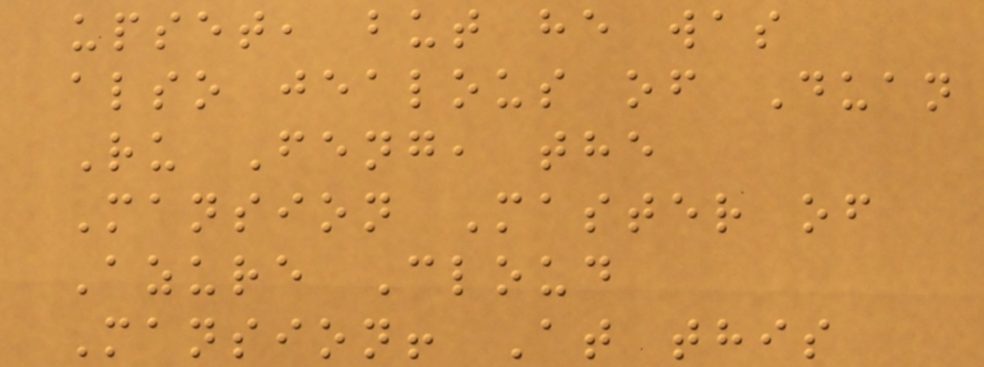upset, but he was
also jealous of Duan
Ru Feng, the
Mansion Master of
Azure Cloud
Mansion! At this
